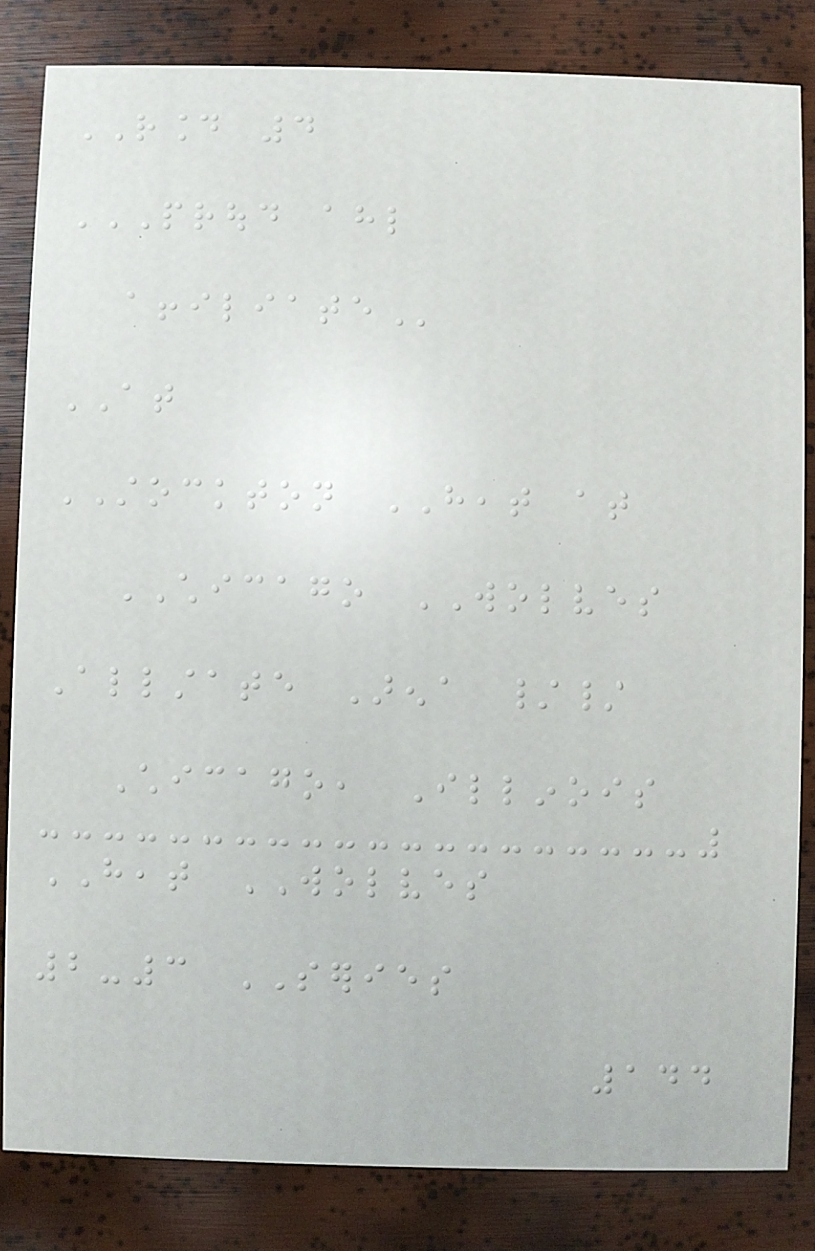ROUND 4
PROUD AHL
AFFILIATE
AT
STOCKTON HEAT at
CHICAGO WOLVES
Allstate Arena //
Chicago, Illinois
HEAT WOLVES
2-3 SERIES
144
